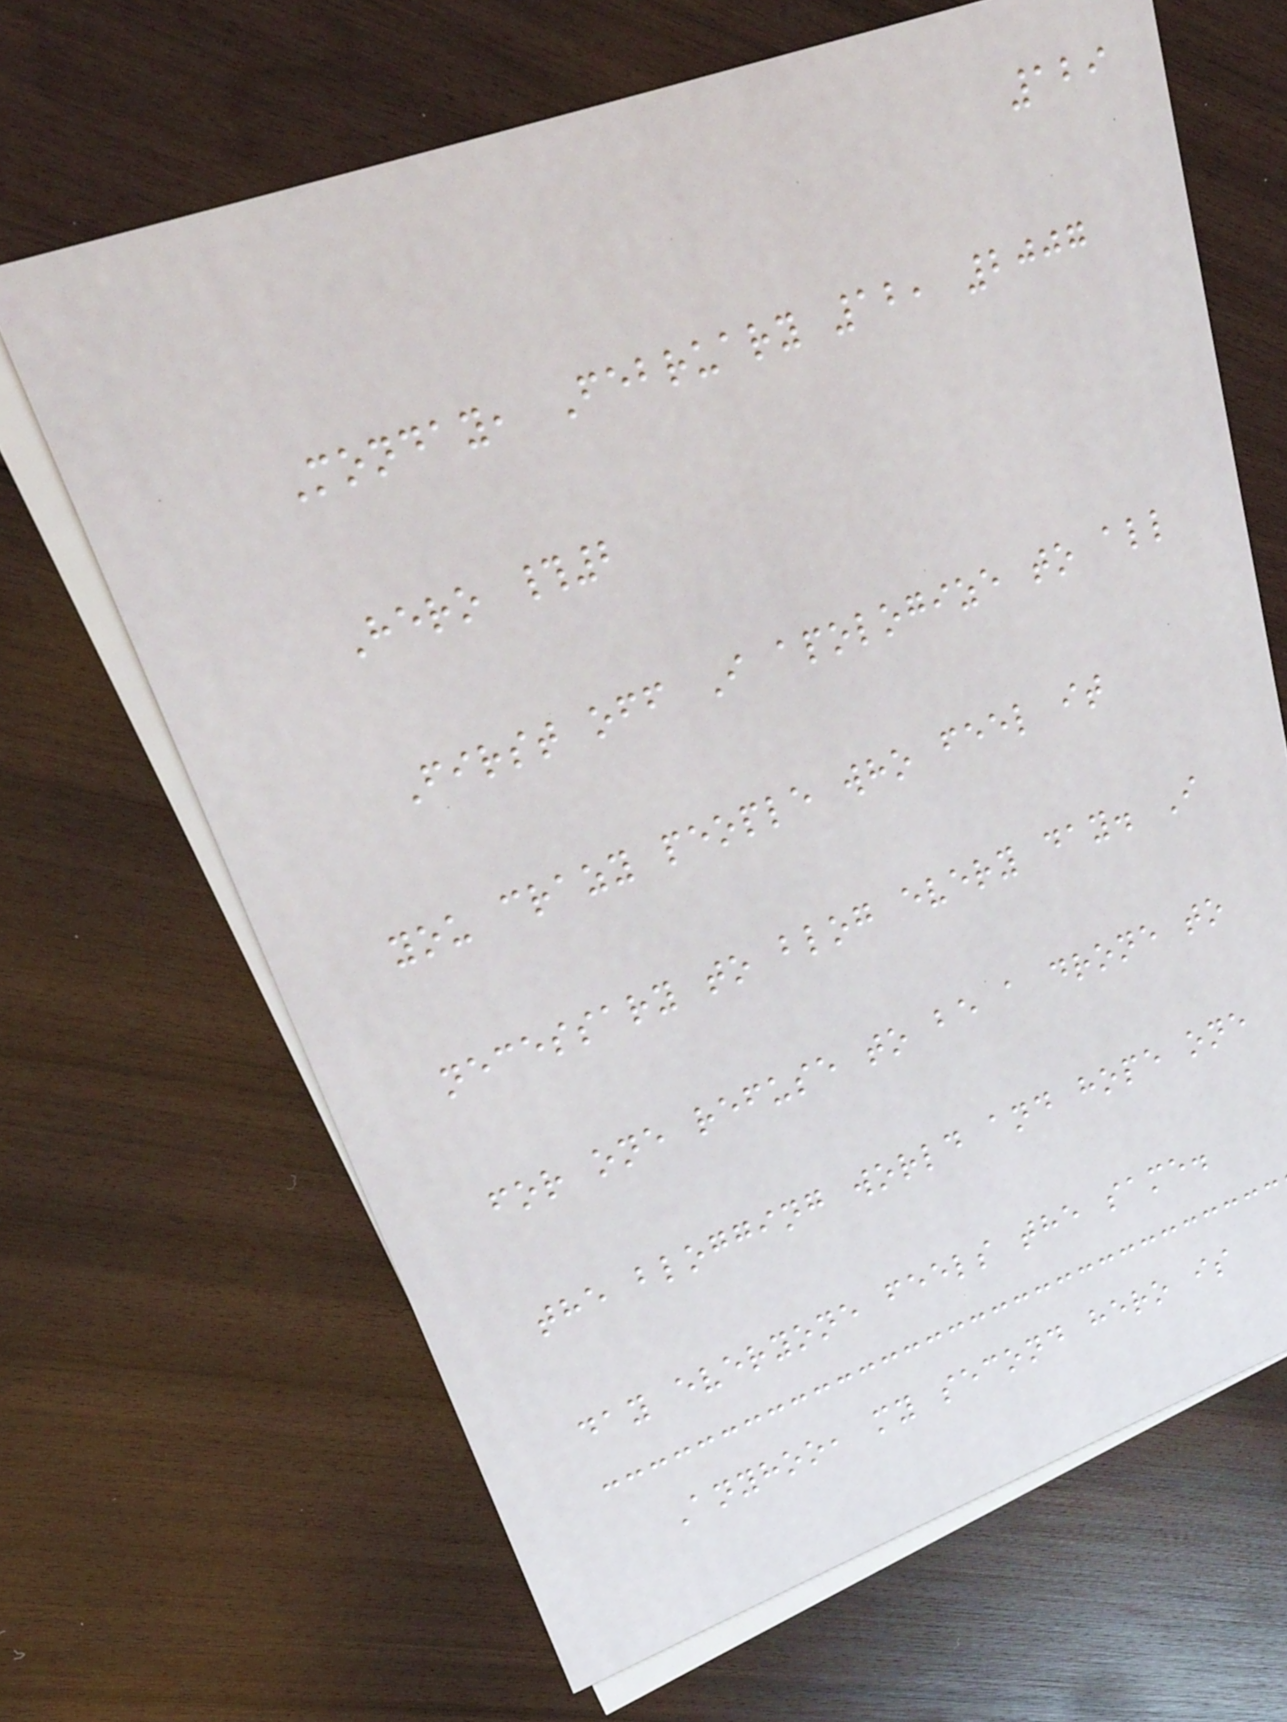129
Monday, February 12, 2007
Hero #2
First off I apologize to all
you crazy people who feel it
necessary to blog every day. I
for one refuse to be a drone to
the blogging world and hope one
day everyone feels the same.
Anyhoo, my second hero is
